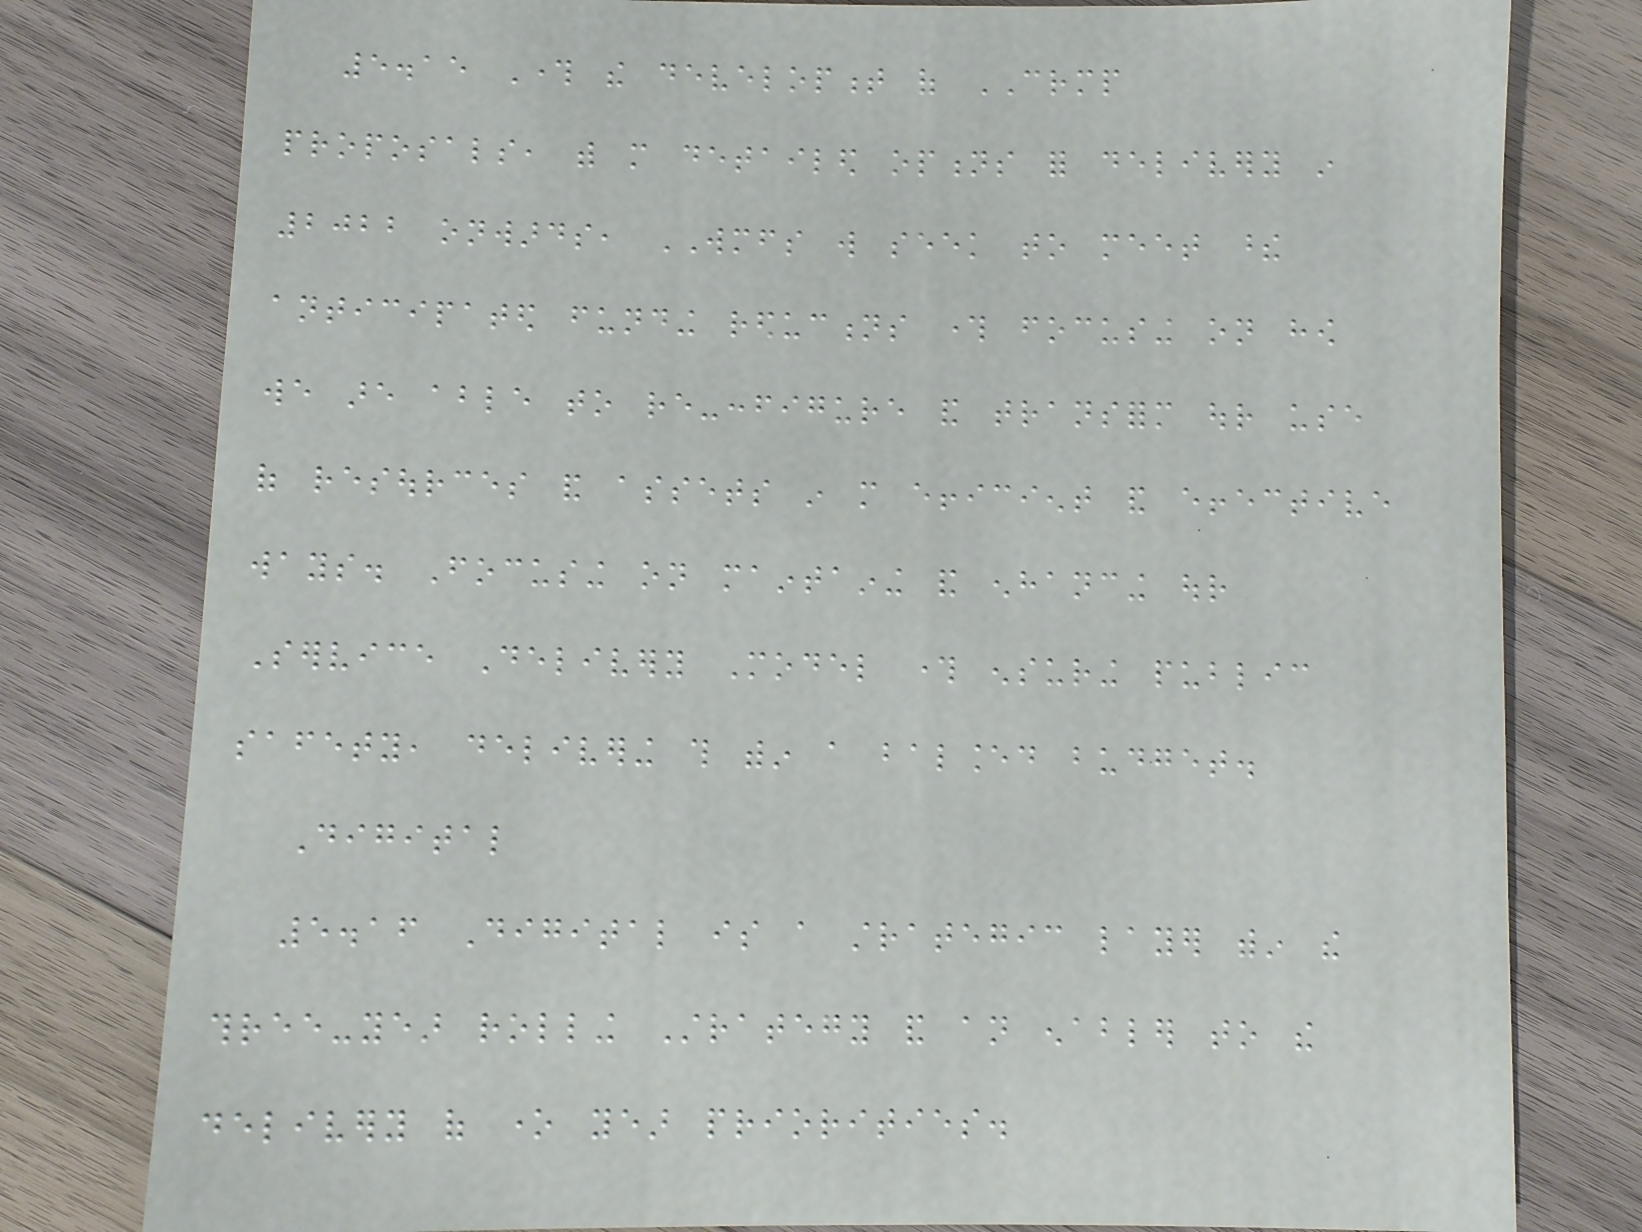5.15 Through the development of CRMP
proposals, with more detailed options for delivery in
2022 onwards, WMFS will seek to meet these
anticipated funding reductions through focusing on how
we are able to re-configure and transform our use
of resources and assets in more efficient and effective
ways. Focusing on maintaining and enhancing our
Service Delivery Model through ensuring public
safety, delivering this within a balanced budget.
Digital
5.16 Digital is a strategic layer within the
three-year rolling Strategy and an enabler to the
delivery of one year priorities.
